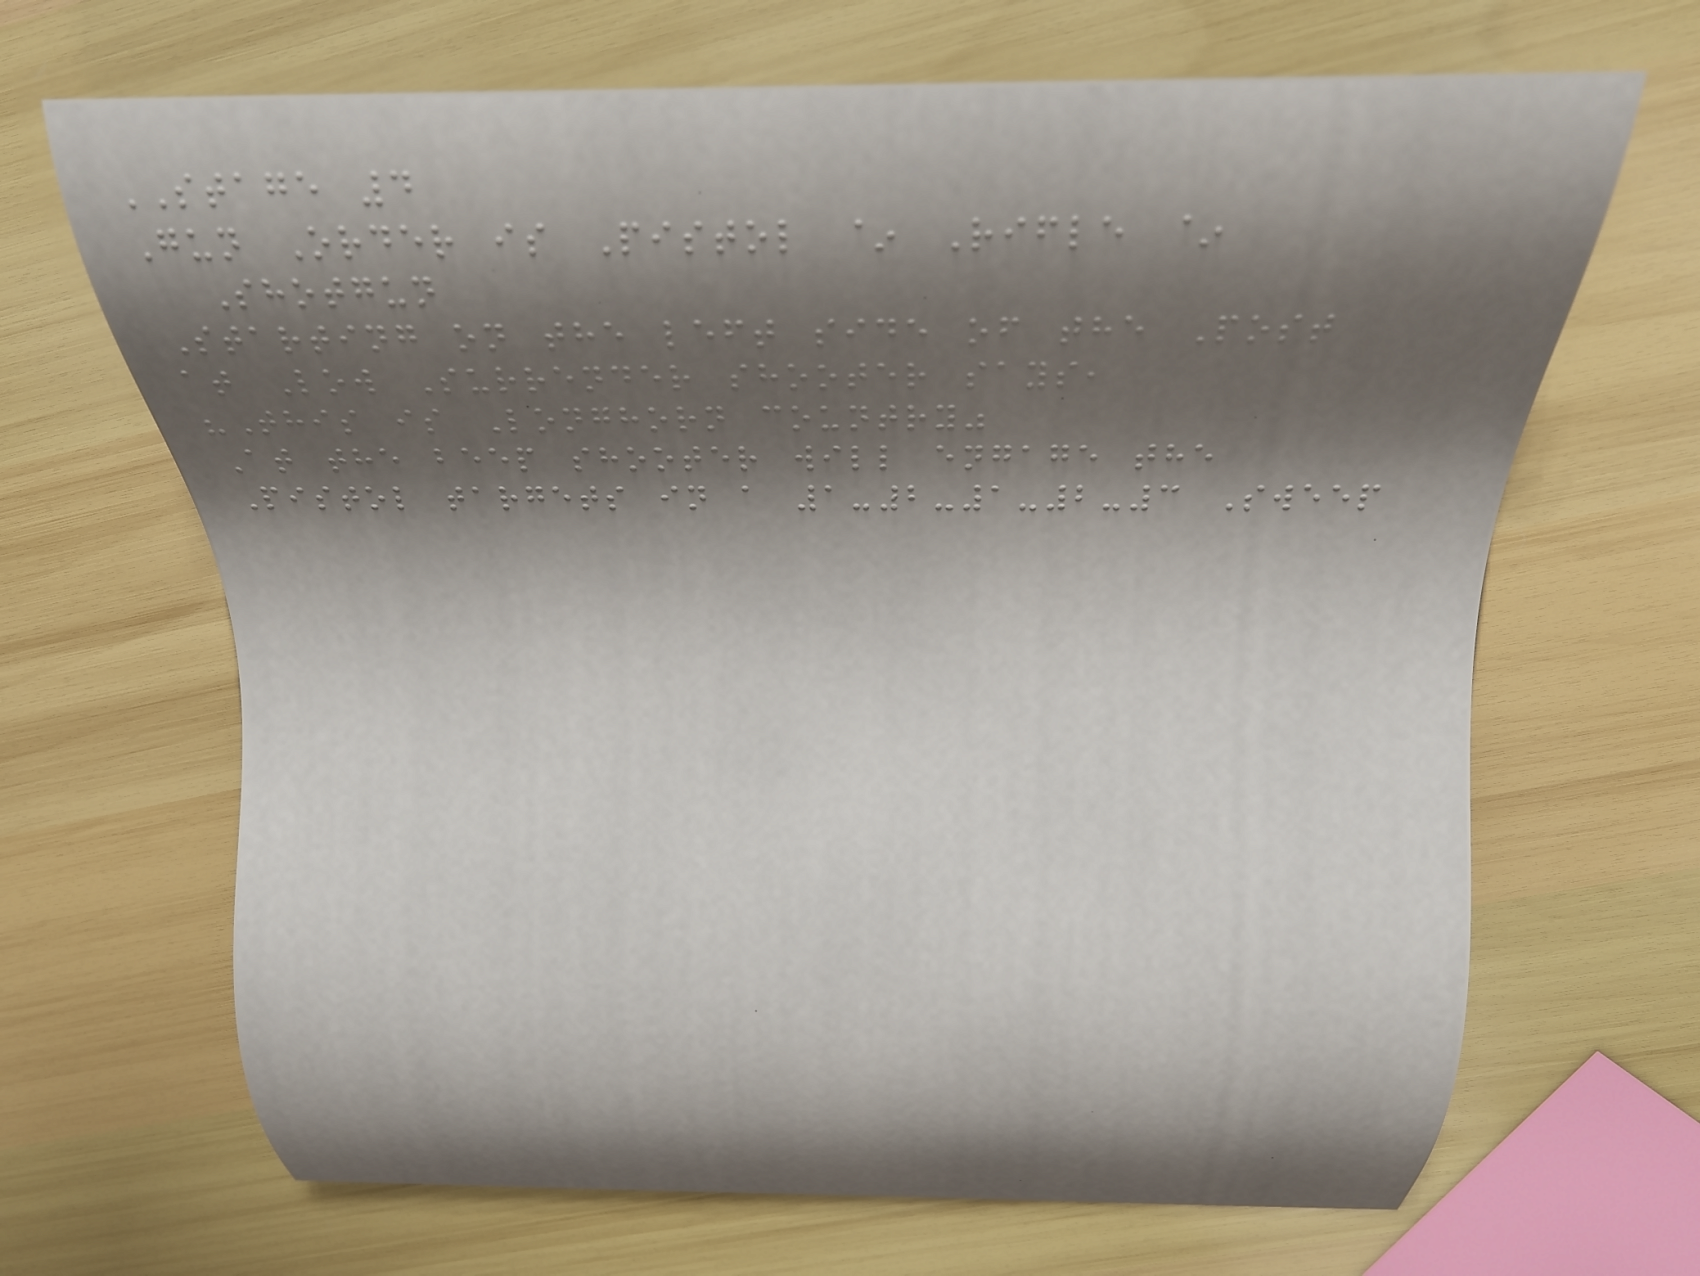STAGE 4
Gun Order is Pistol ~ Rifle ~
Shotgun
Starting on the left side of the Post
at Low Surrender shooter says,
"This is Longhorn country"
At the beep shooter will engage the
Pistol targets in a 1-2-1-2-3 Sweep
